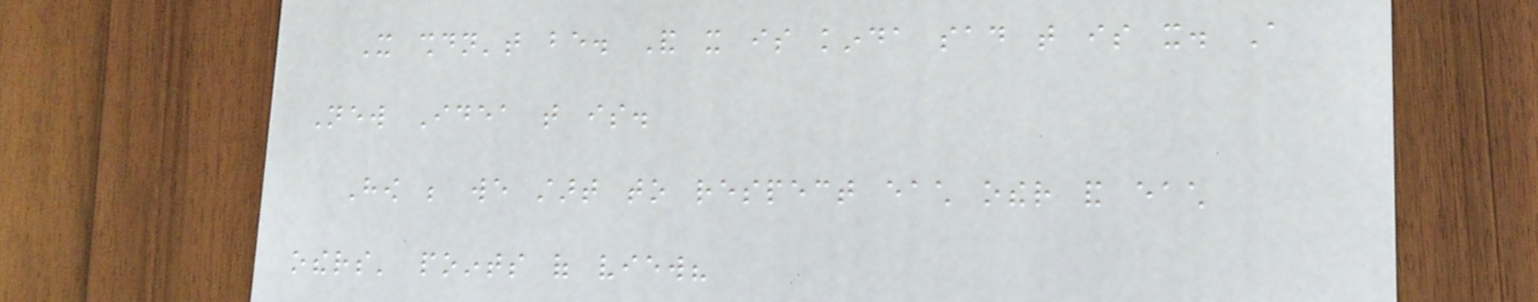It shouldn't be. And it is kinda sad that is it. A
New Idea that is.
How be we start to respect each other and each
others' points of view?
